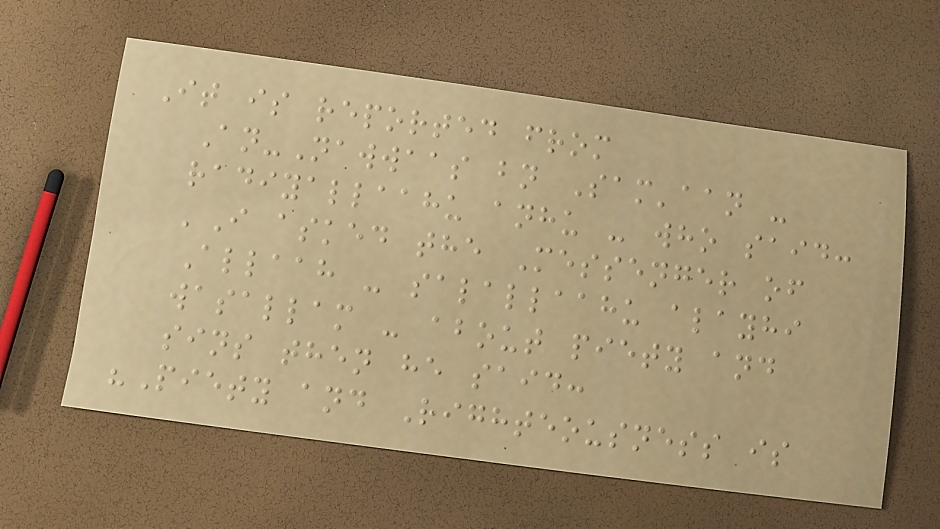It is reported from
An-Nawwaas bn Sam'aan -
radiyallaahu anhu - who said:
'I asked the Messenger of
Allaah - salallaahu alayhi
wasallam - about piety and
sins then he said:
"Piety and Righteousness is
